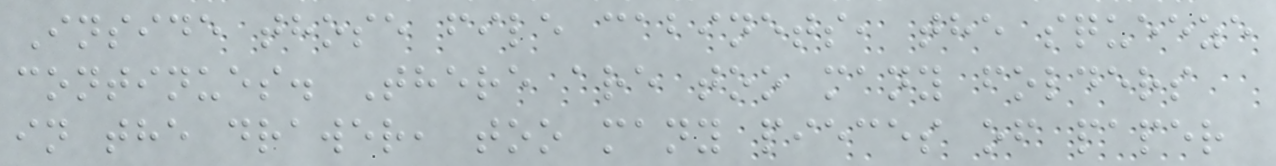Inside those file cabinets, the squeeze
continues. There are too many folders
in the drawer, too many pieces of paper
